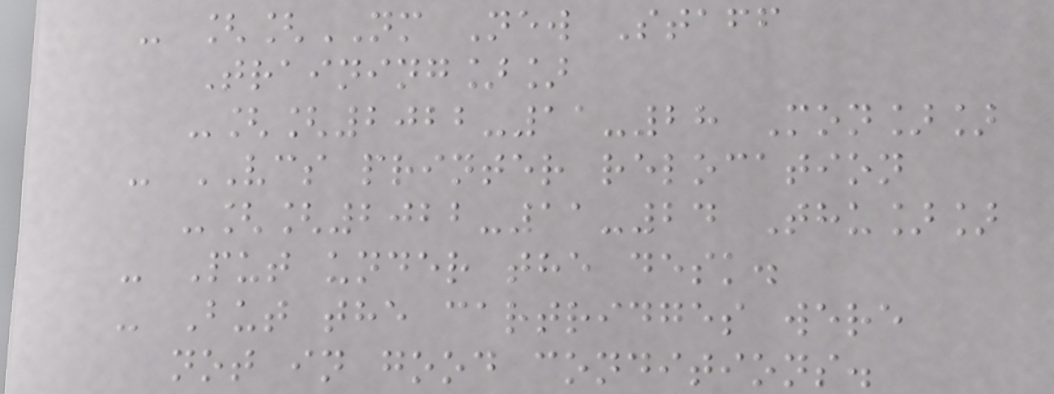- [[NM New Staff
Training]]
-[[2022-11-28 Mon]]
- VCS printer relocation
-[[2022-11-24 Thu]]
- Put under the desk.
- But the cartridges were
not in good conditions.
